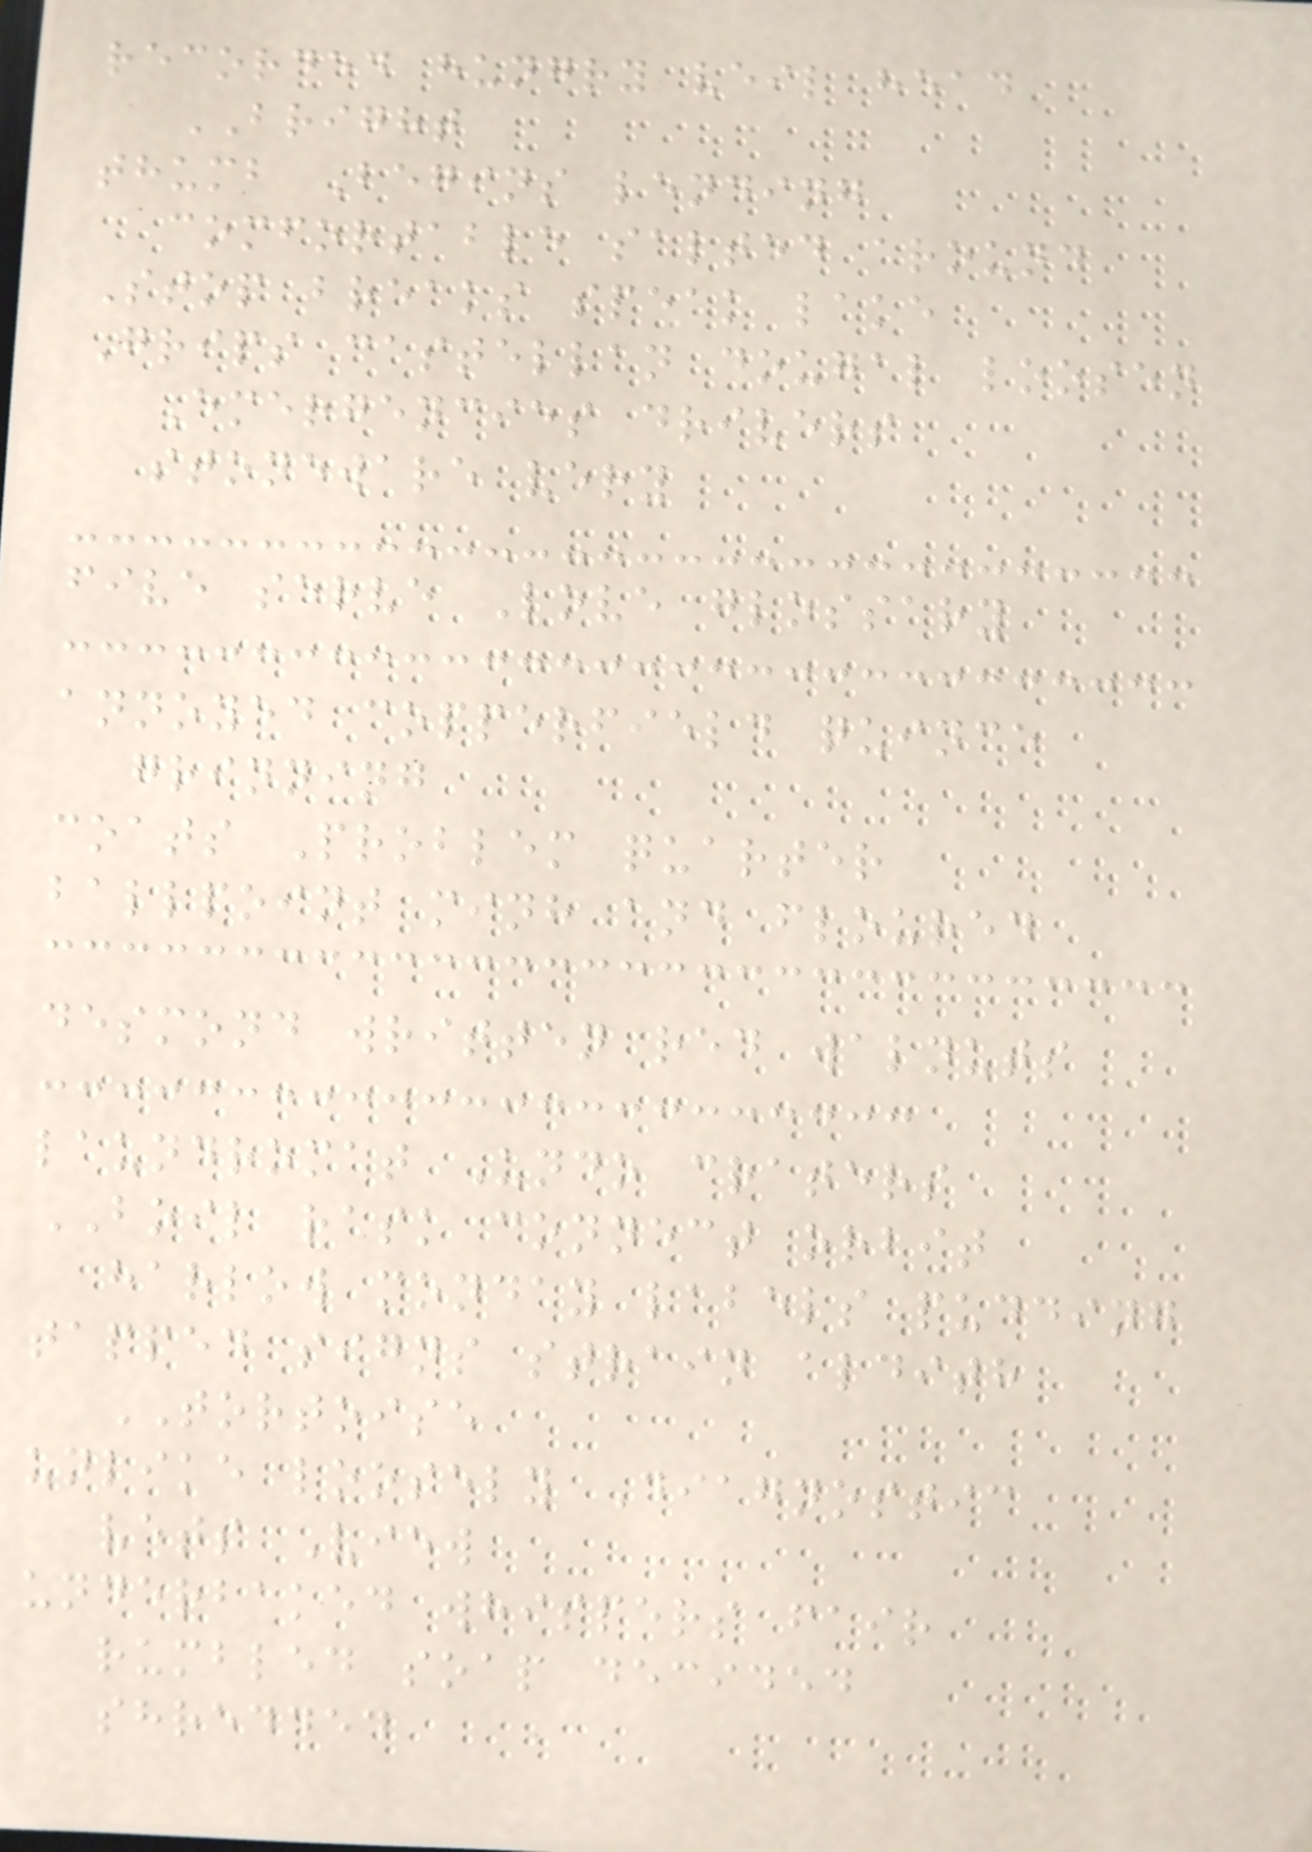recorded hungry veil head
BRIGHT
thumb Begins lending
comfortable salted around
Stop breaks speak lake
Grips castellan dougal loosen
Emergencies drivers
stoneware very
five serve Love glossary
annoyed copperfield quince
grinning
coats Problem quarter
ballpoint minh and floured
desmond written red walnuts
laundromat Undo craters
BOIL rask connect orbit
harlow monday labels pudding
tapped signs strain aldith
TORTOISE
unlike loosely Diagnostic
vets View
underbaked whispers fair
rumbled soap decided
shredded
